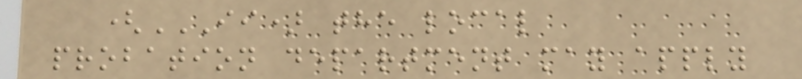(II) THE LOCAL
PROBATION DEPARTMENT MAY APPLY
